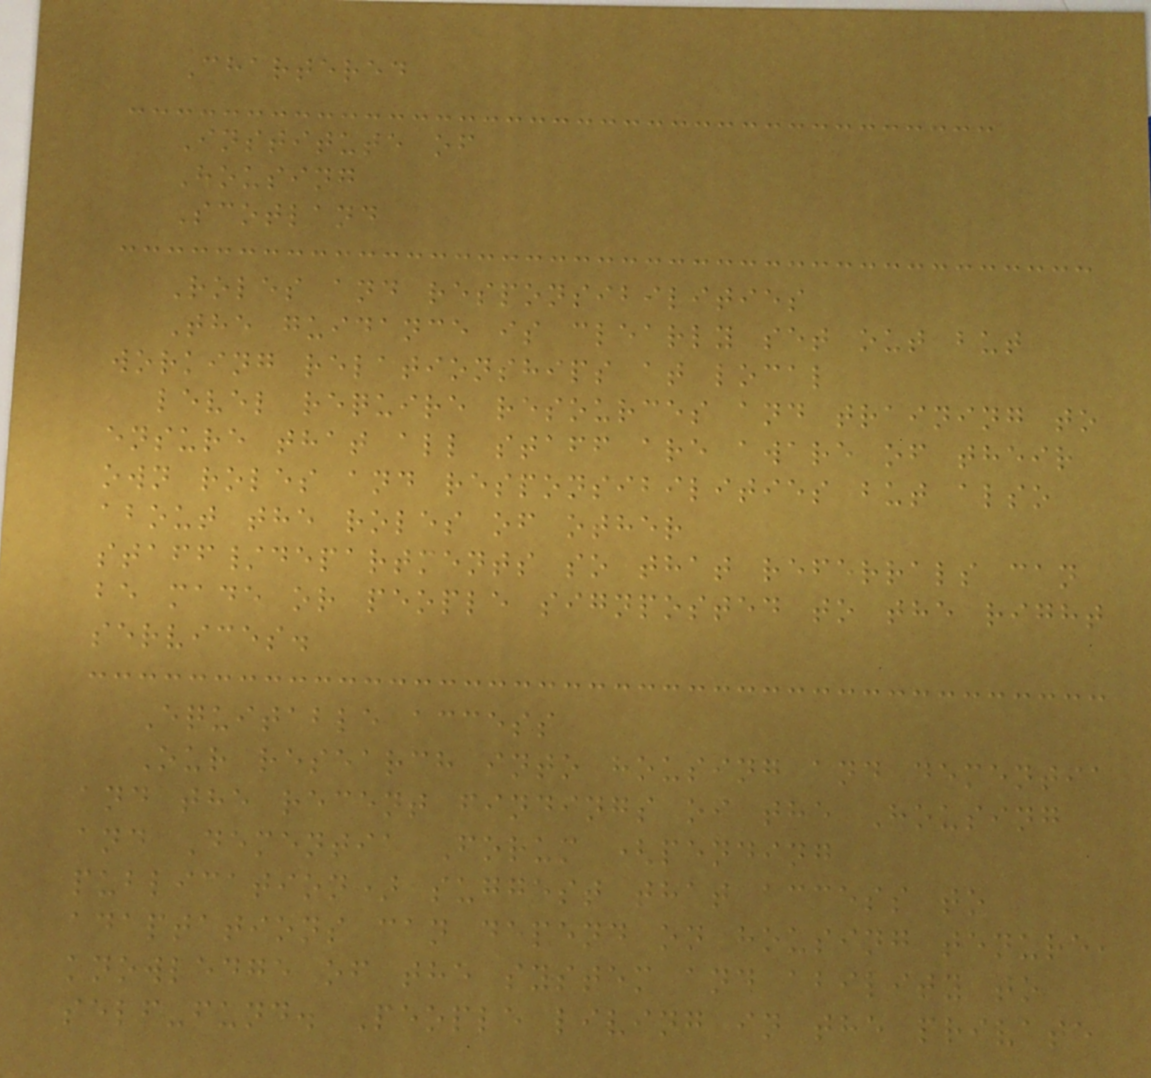Chartered
Institute of
Housing
Scotland
Roles and responsibilities
The guidance is clearly set out but
working relationships at local
level require resources and training to
ensure that all staff are aware of their
own roles and responsibilities but also
about the roles of other
staff/departments so that referrals can
be made or people signposted to the right
services.
Equitable access
Our research into housing and dementia
and the recent findings of the Housing
and Dementia Forum (pending
publication) suggest that access to
adaptations can depend on housing tenure,
knowledge of the system and ability to
self-fund. People living in the private
